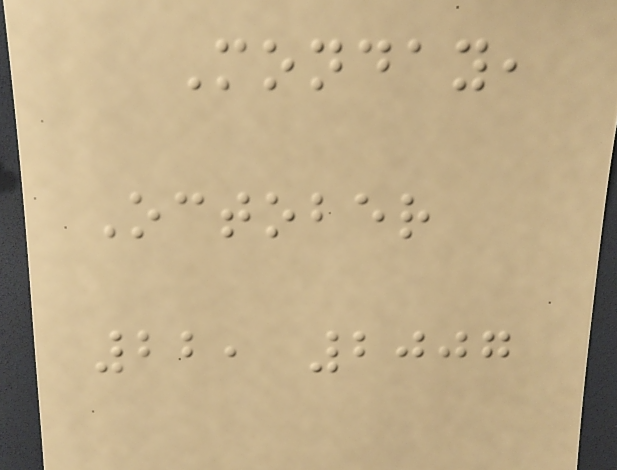Monday,
October
22, 2007
